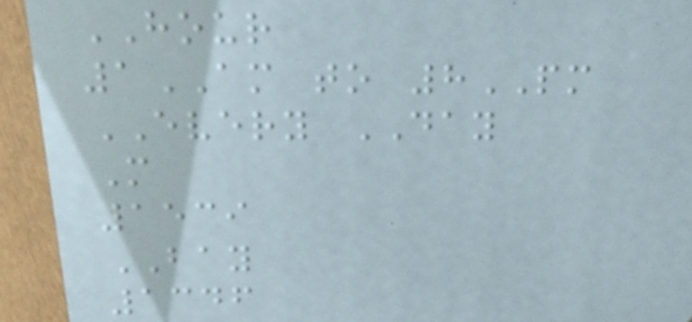HOUR
1AM to 8PM
EVERY DAY
M
1539
BAY
1346
